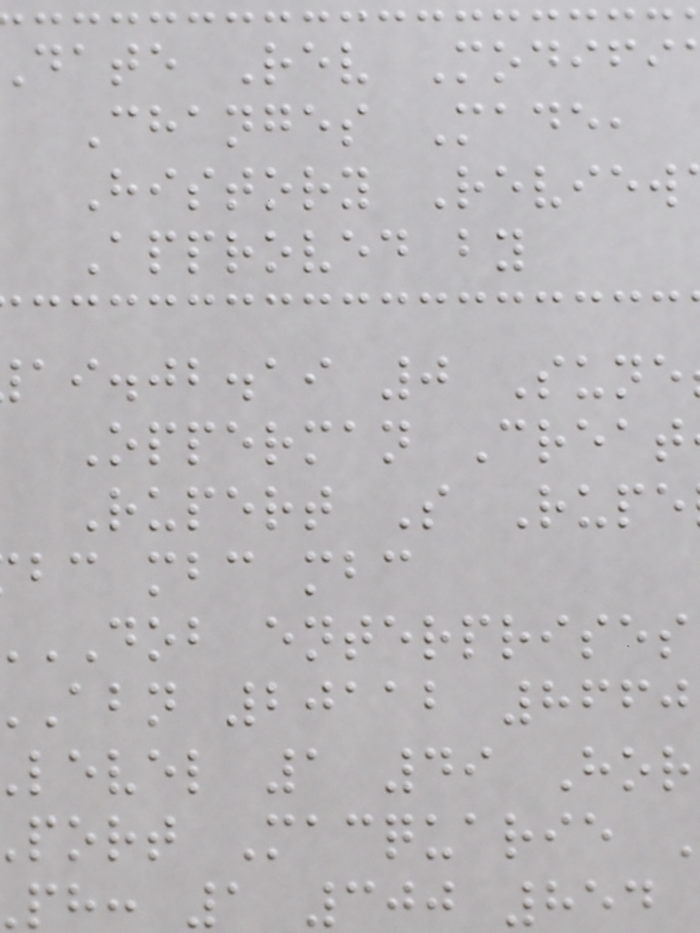date Rev Modifi
Changes Made,
History Review
Approved by
ai.jb.ai 0 Sune
Opperman Creat
Rupert S Rupe
bc mbc mbc
DOB enterprises
abn 20112 8660
level 1 49 Hor
port Macquarie
ph: 1 300 854
